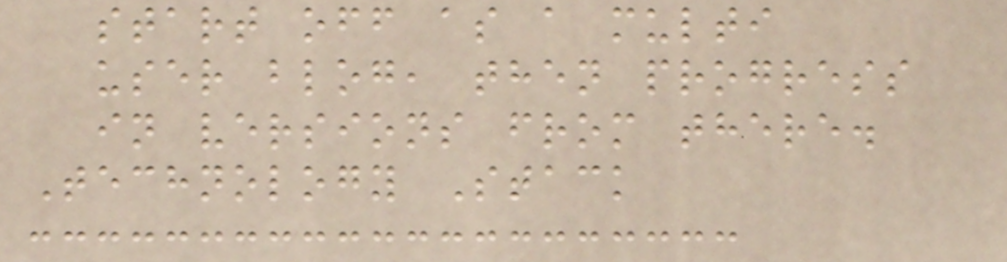start off as a multi
user blog, then progress
in versions from there.
Technology Stack
